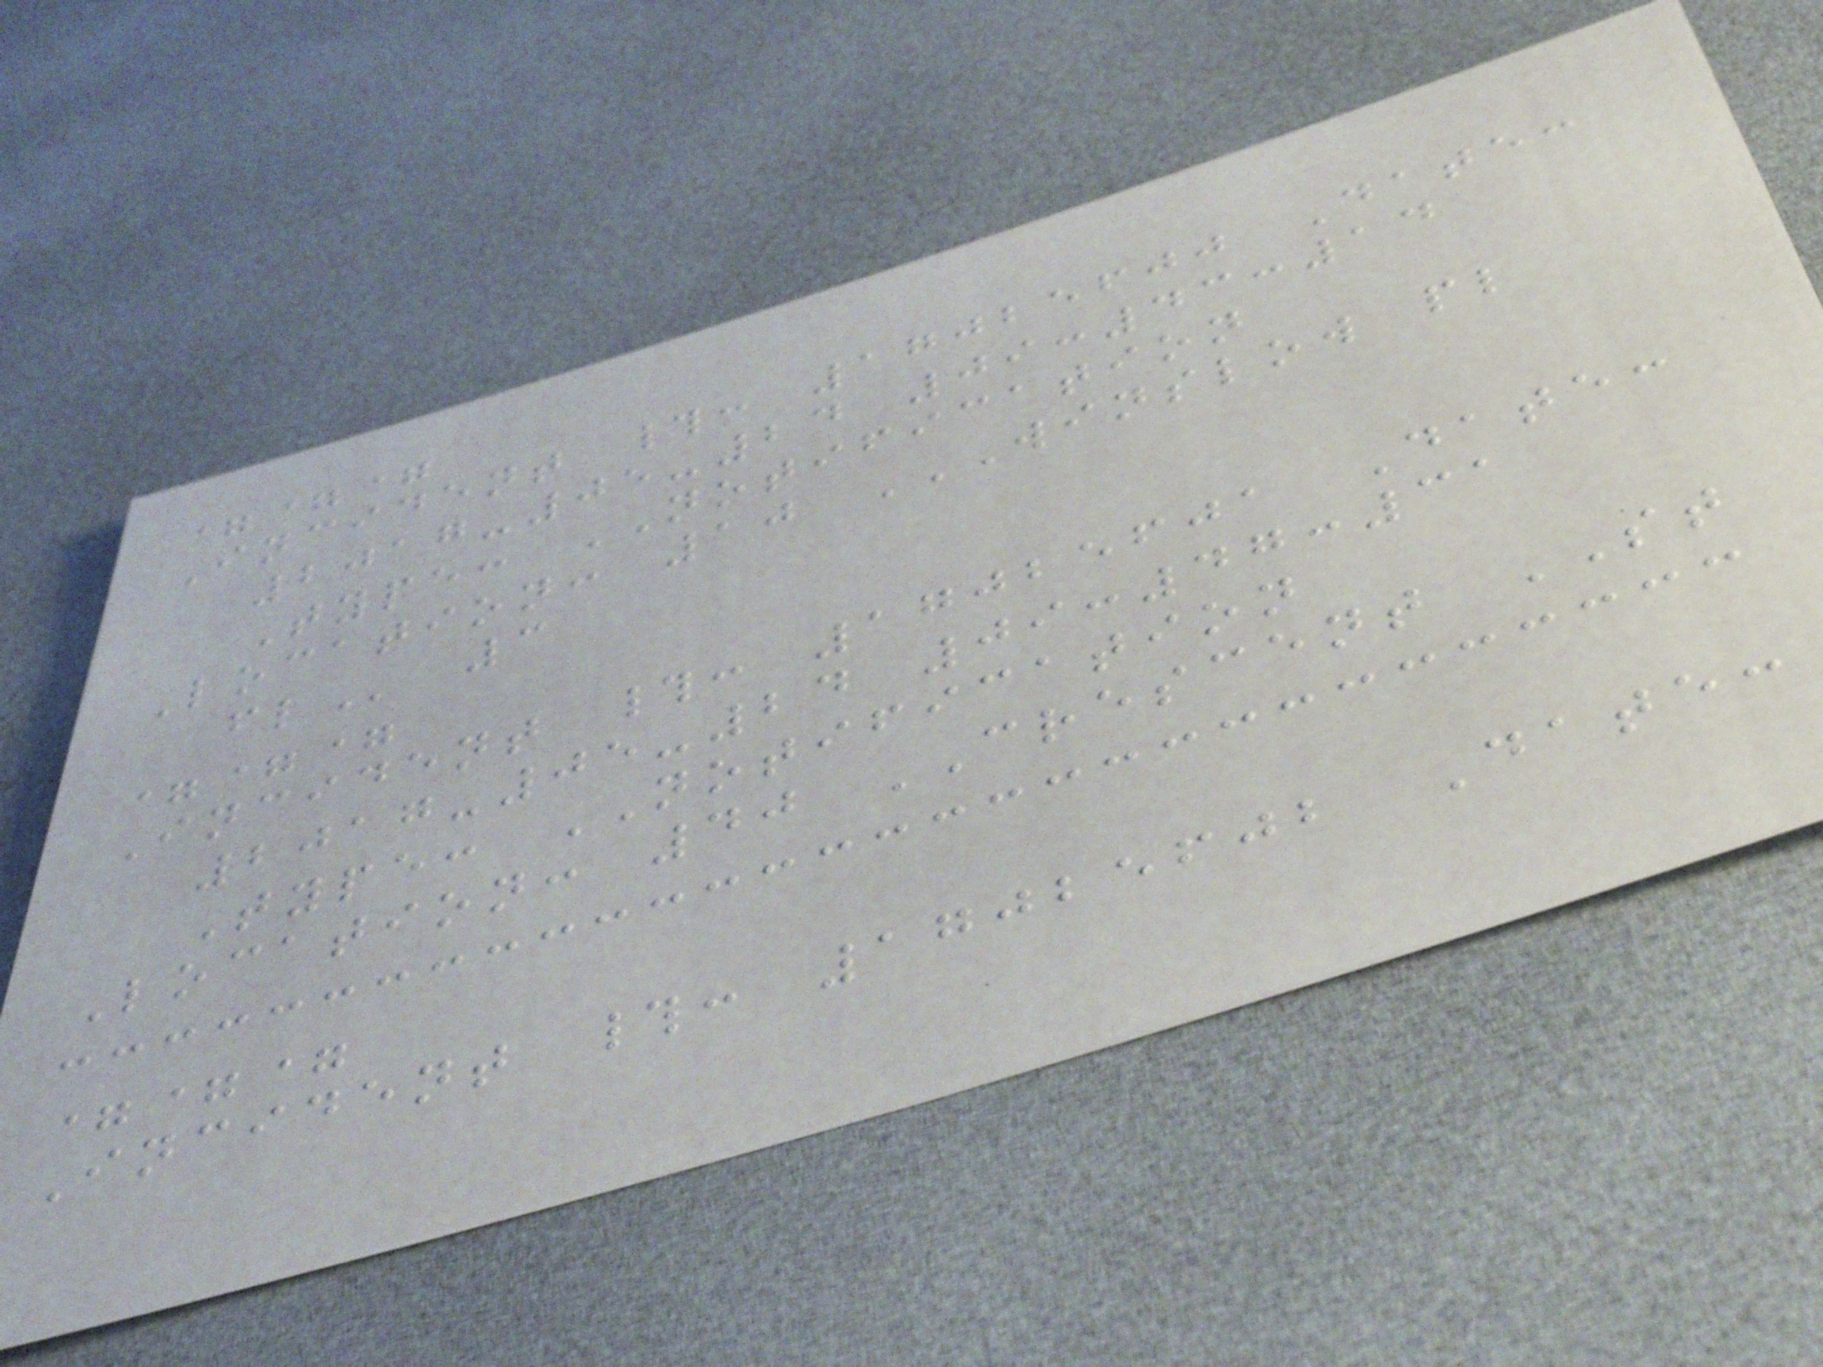===
Incident #: 17025600 Date:
2017-05-24 09:43:14
Type: NOTIFICATION
Location: 10 WINSLOW PL
FL 3
===
Incident #: 17025601 Date:
2017-05-24 09:47:31
Type: NOTIFICATION
Location: 40 CRESCENT ST
===
Incident #: 17025602 Date:
